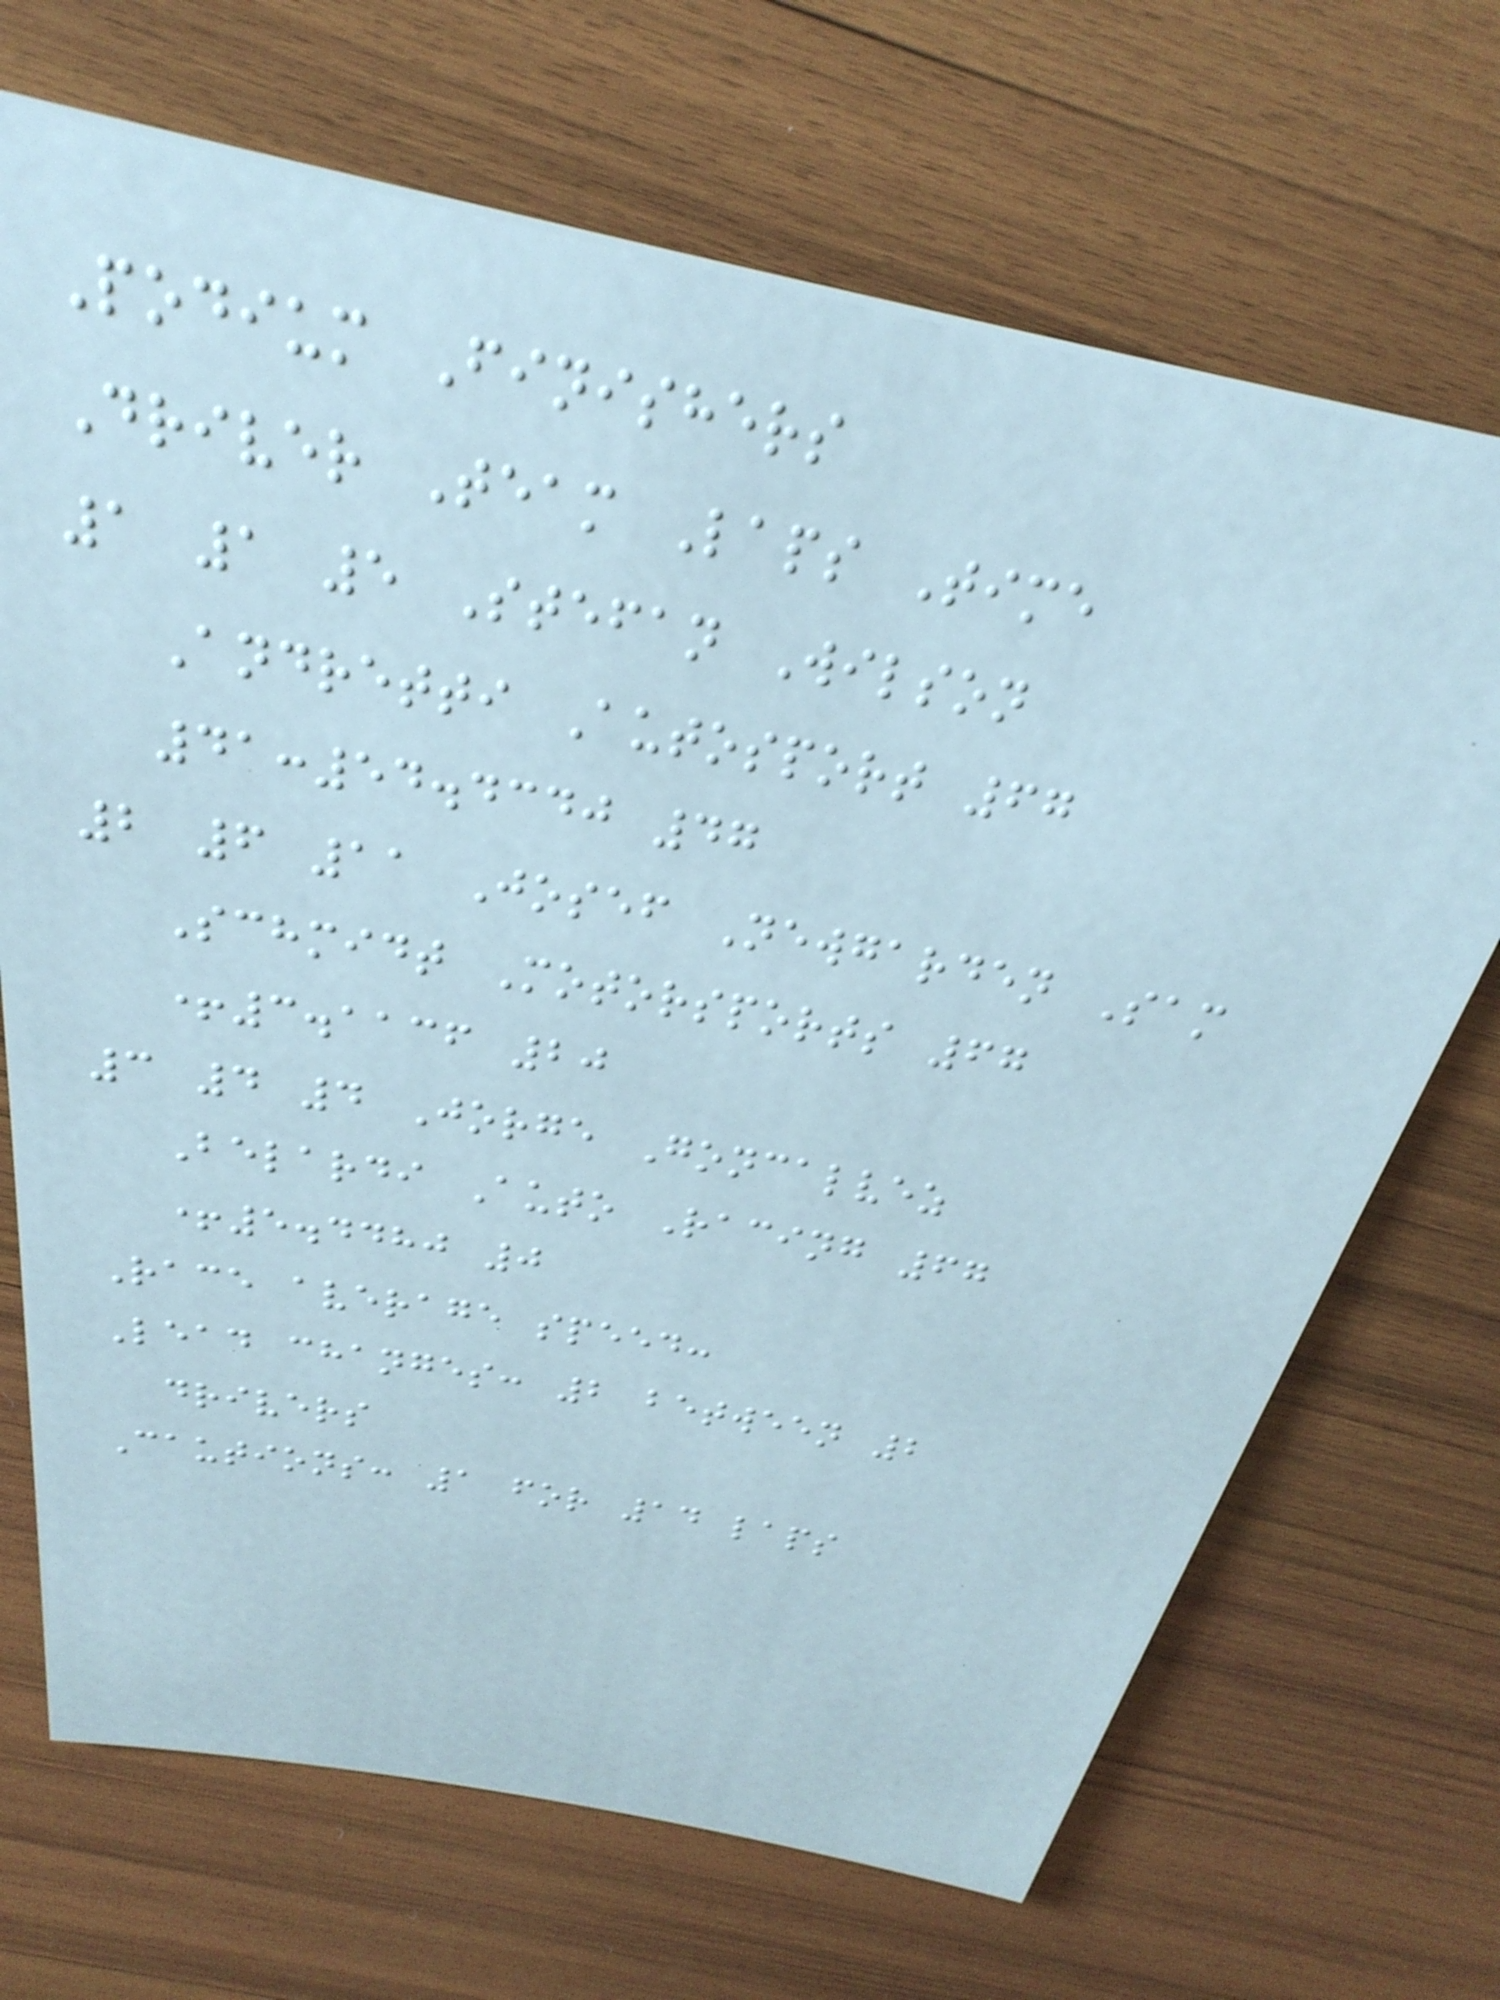Podium Finishers
Driver Team Laps Time
1 1 5 Stefan Wilson
Andretti Autosport 67
41:54.4340 47
2 6 11 Josef Newgarden Sam
Schmidt Motorsports 67
+3.1136 20
3 4 4 Jorge Goncalvez
Belardi Auto Racing 67
+5.4480 0
Race average speed:
Lead changes: 2 between 2
drivers
Cautions: 1 for 14 laps
